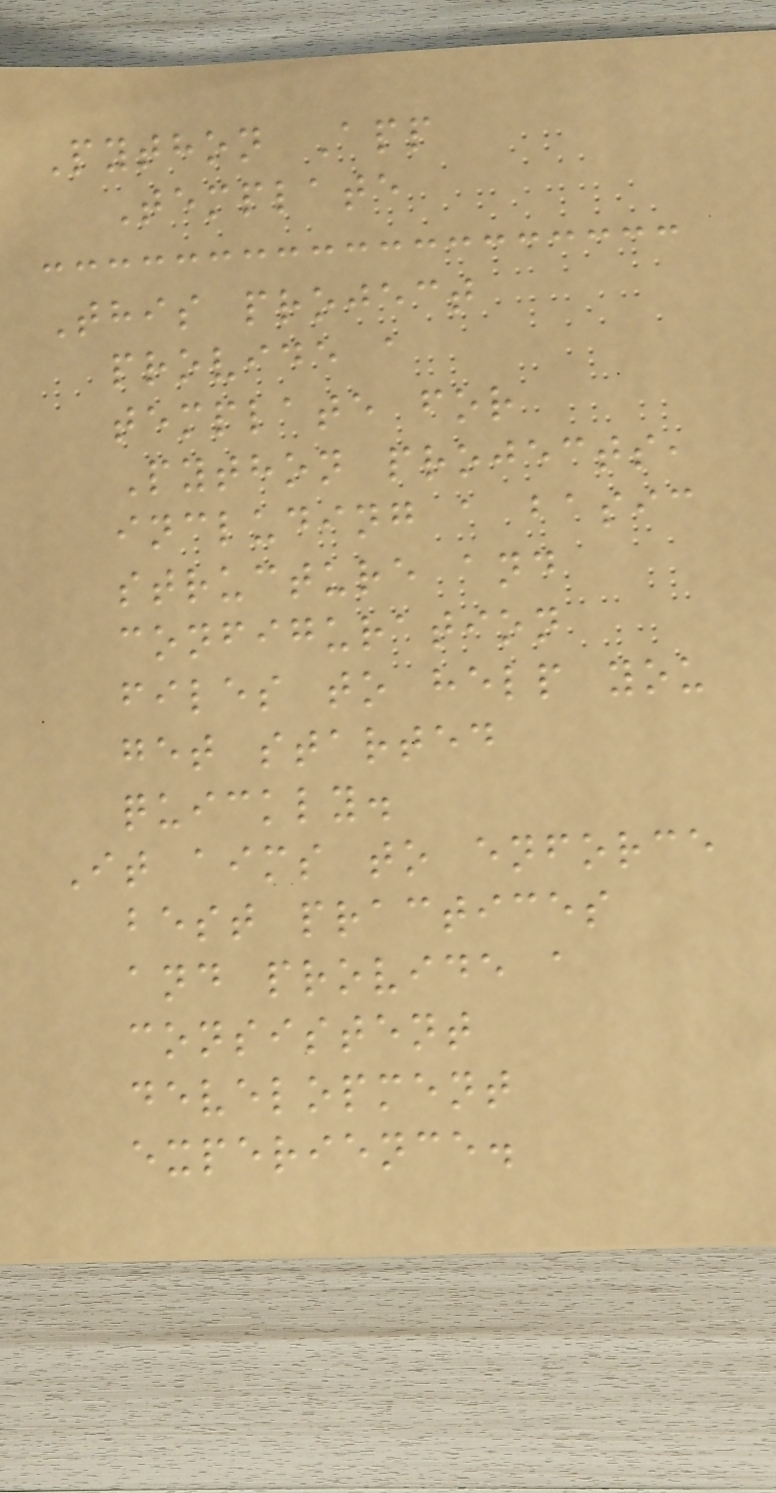Python App
Template
This project
provide a
template for
Python projects,
including a basic
structure and
configuration
files to help you
get started
quickly.
It aims to enforce
best practices
and provide a
consistent
development
experience.
